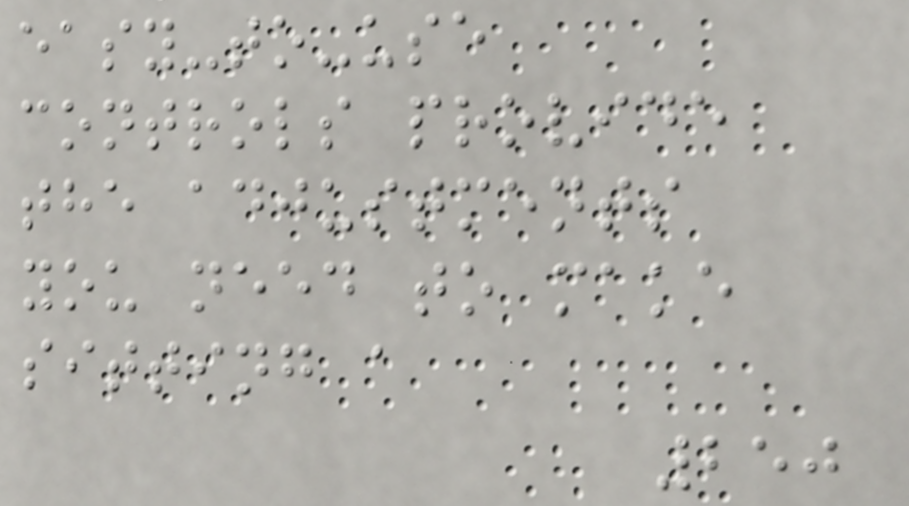easy-to-use
controls provide
the adjustments
you need to make
sitting a
250
